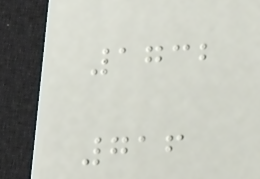1732
716
